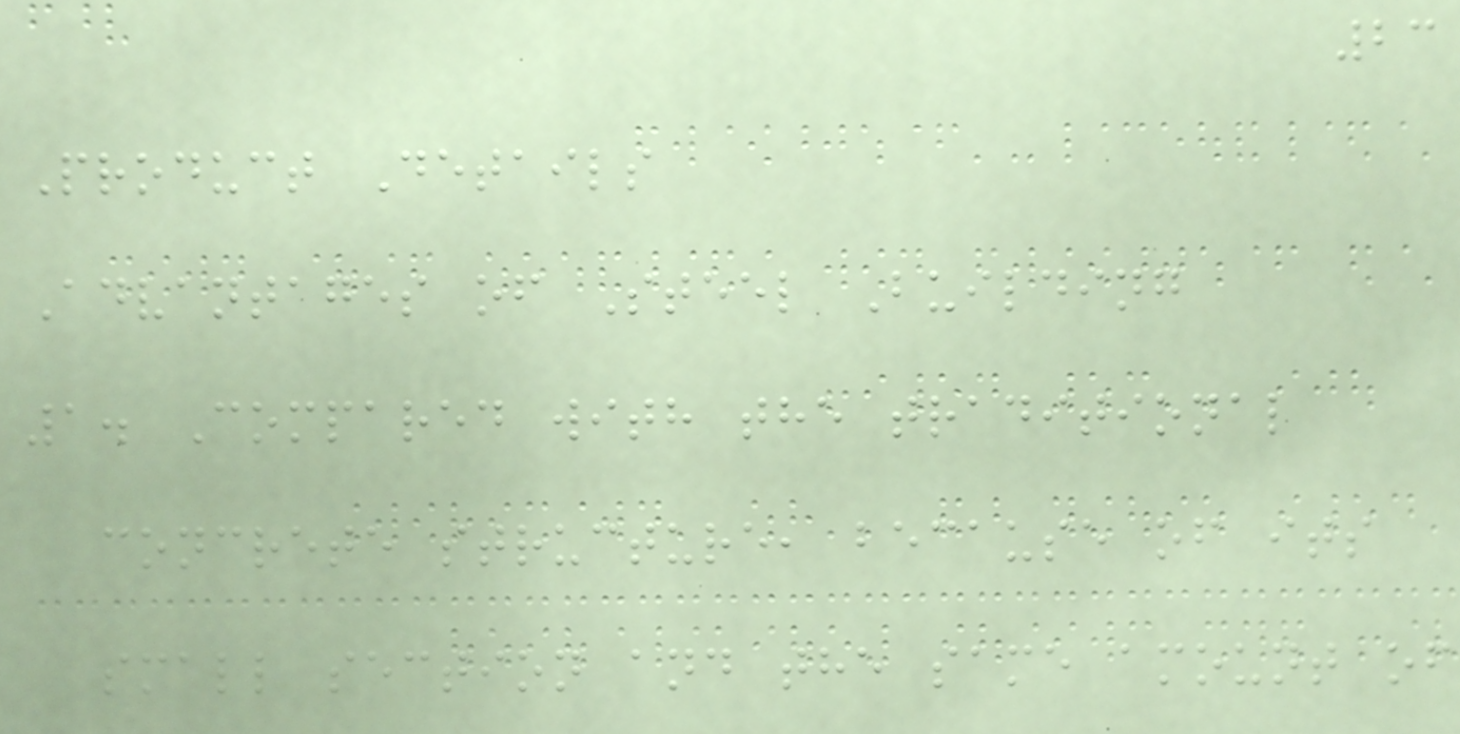23
Product Details
Advantages of Steel Building
1. Compared with the traditional
concrete structure, because of its
small section and the same amount of
